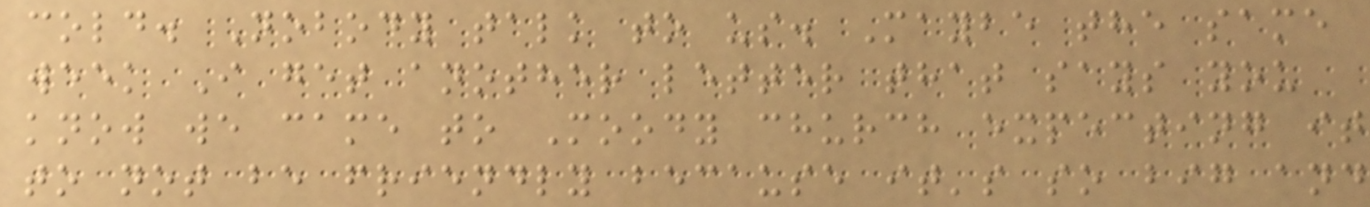cold. Nobody talk to us. Maybe the same
week I get another letter that says you
know we came to Moody church expecting it
to not be friendly because it's so big and
